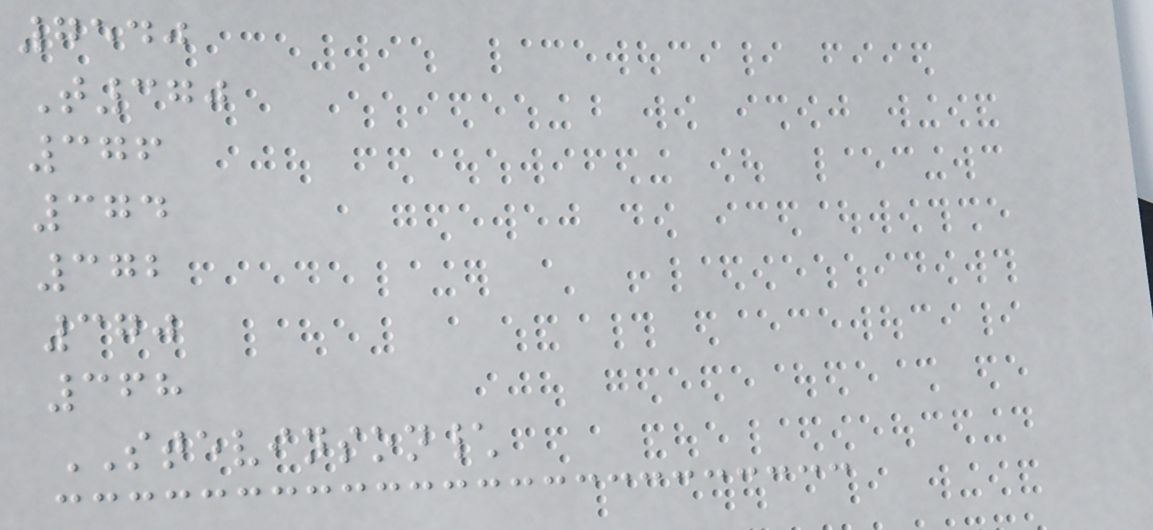7540
T370
376
374
372
370
368
STEVINSON\
